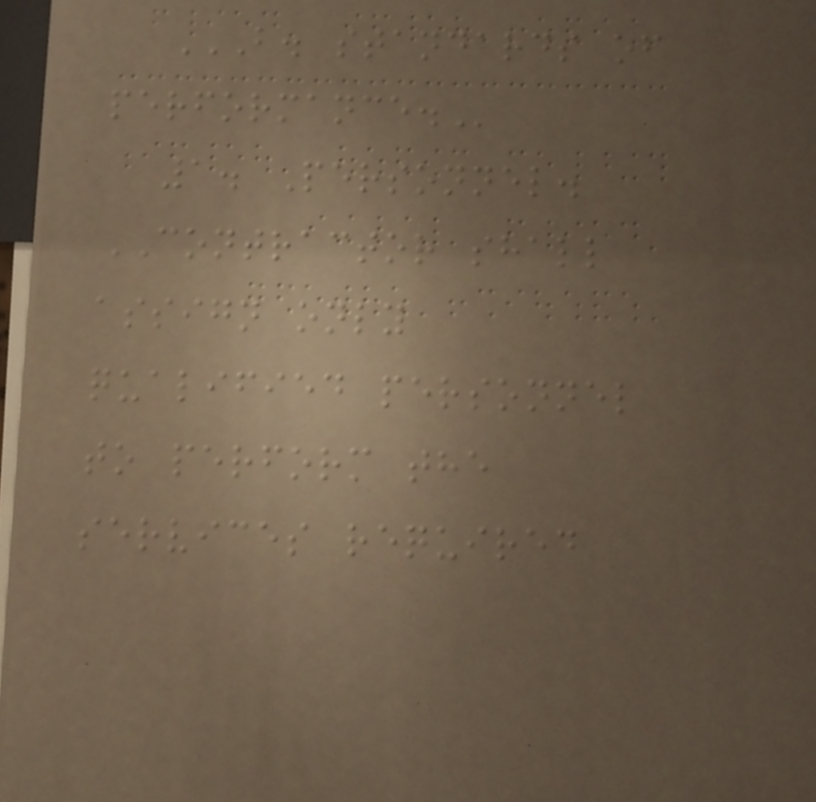B. STANDARDS OF
PERFORMANCE.
1. Personnel.
CONTRACTOR shall
assign only
qualified personnel
to perform the
services required
